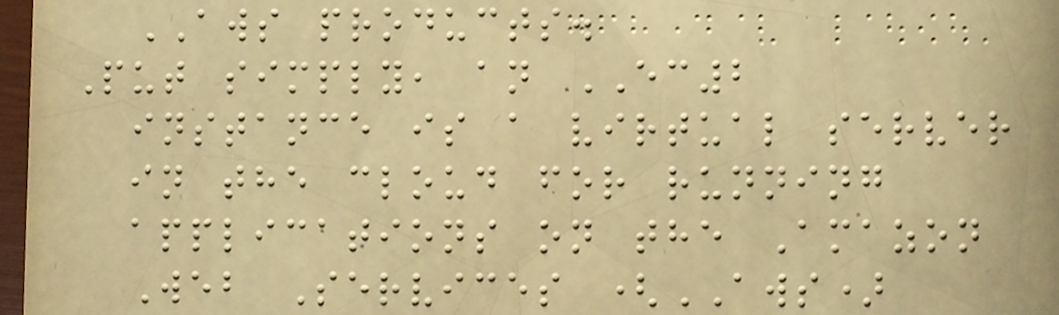AWS products.
Put simply, an EC2
instance is a virtual server
in the cloud for running
applications on the Amazon
Web Services (AWS)
